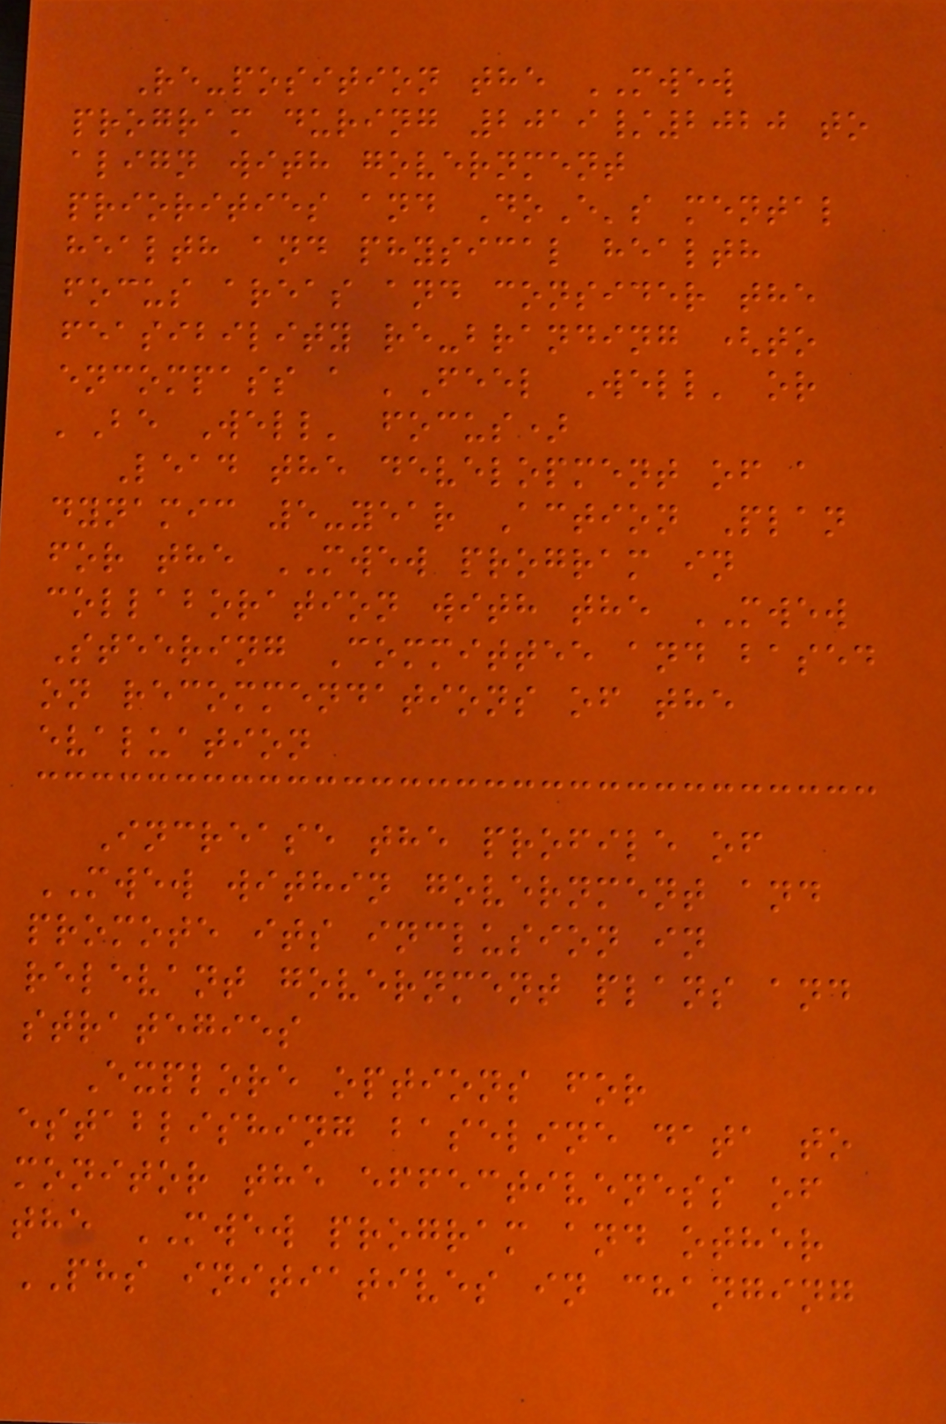Re-position the MWEW
program during 2019/2020 to
align with government
priorities and DoE's mental
health and physical health
focus areas and consider the
feasibility re-branding (to
encompass a 'Feel Well' or
'Be Well' focus)
Lead the development of a
dynamic 5-year Action Plan
for the MWEW program in
collaboration with the MWEW
Steering Committee and based
on recommendations of the
evaluation
Increase the profile of
MWEW within government and
promote its inclusion in
relevant government plans and
strategies
Explore options for
establishing baseline data to
monitor the effectiveness of
the MWEW program and other
PHS initiatives in changing
